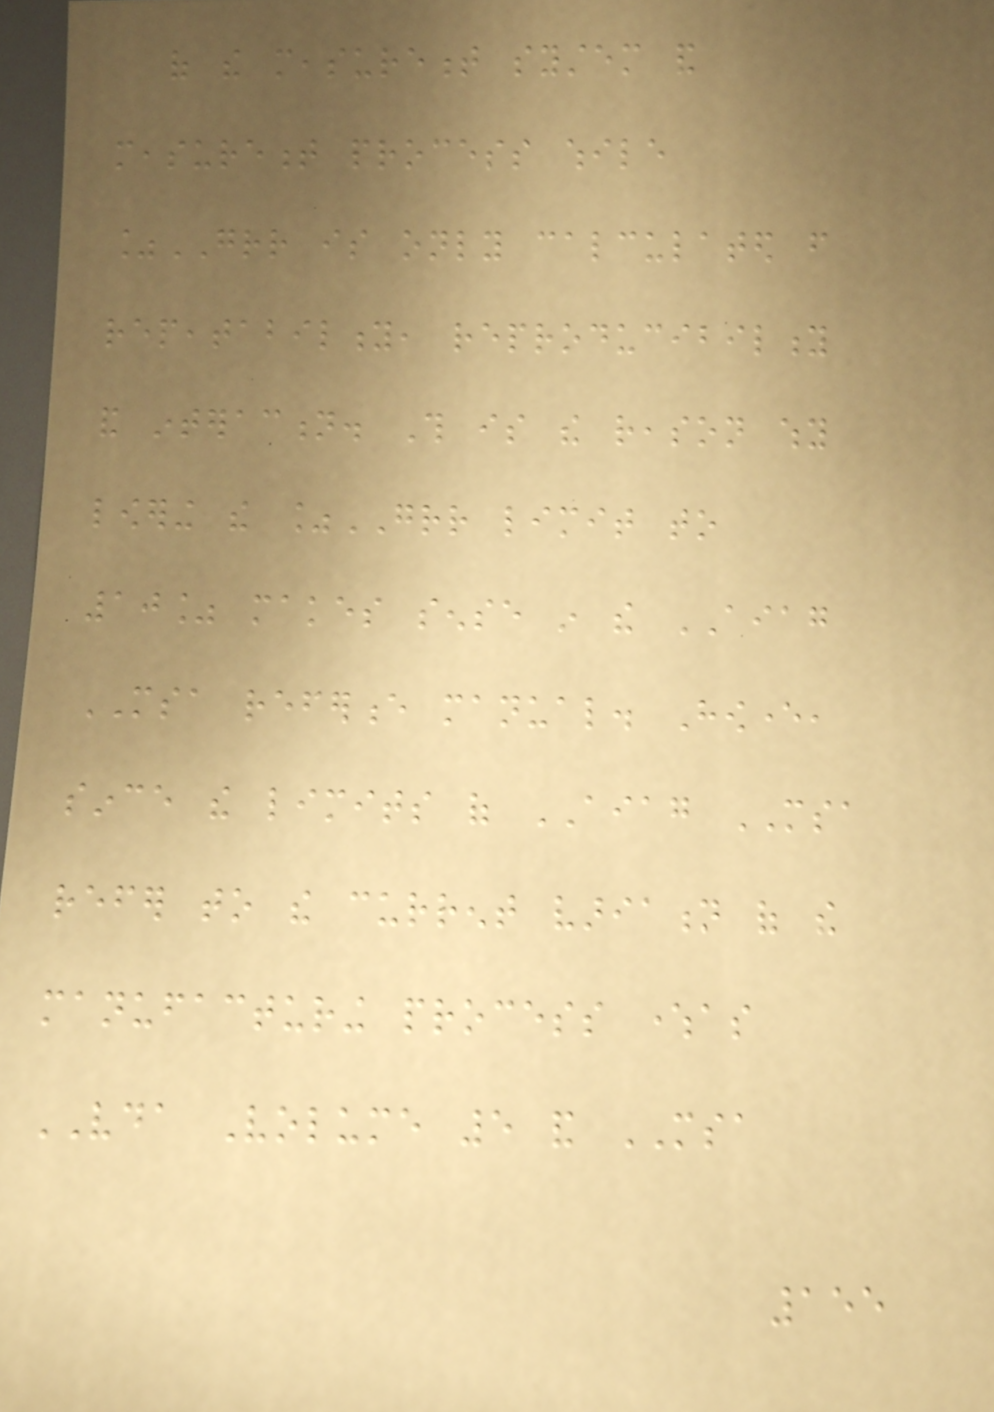of the measurement system and
measurement process while
%GRR is only calculated from
repeatability, reproducibility
and interaction. This is the reason why
lowering the %GRR limit to
10% makes sense in the AIAG
MSA reference manual. However,
since the limits of AIAG MSA
refer to the current variation of the
manufacturing process whereas
VDA Volume 5 and MSA
155
